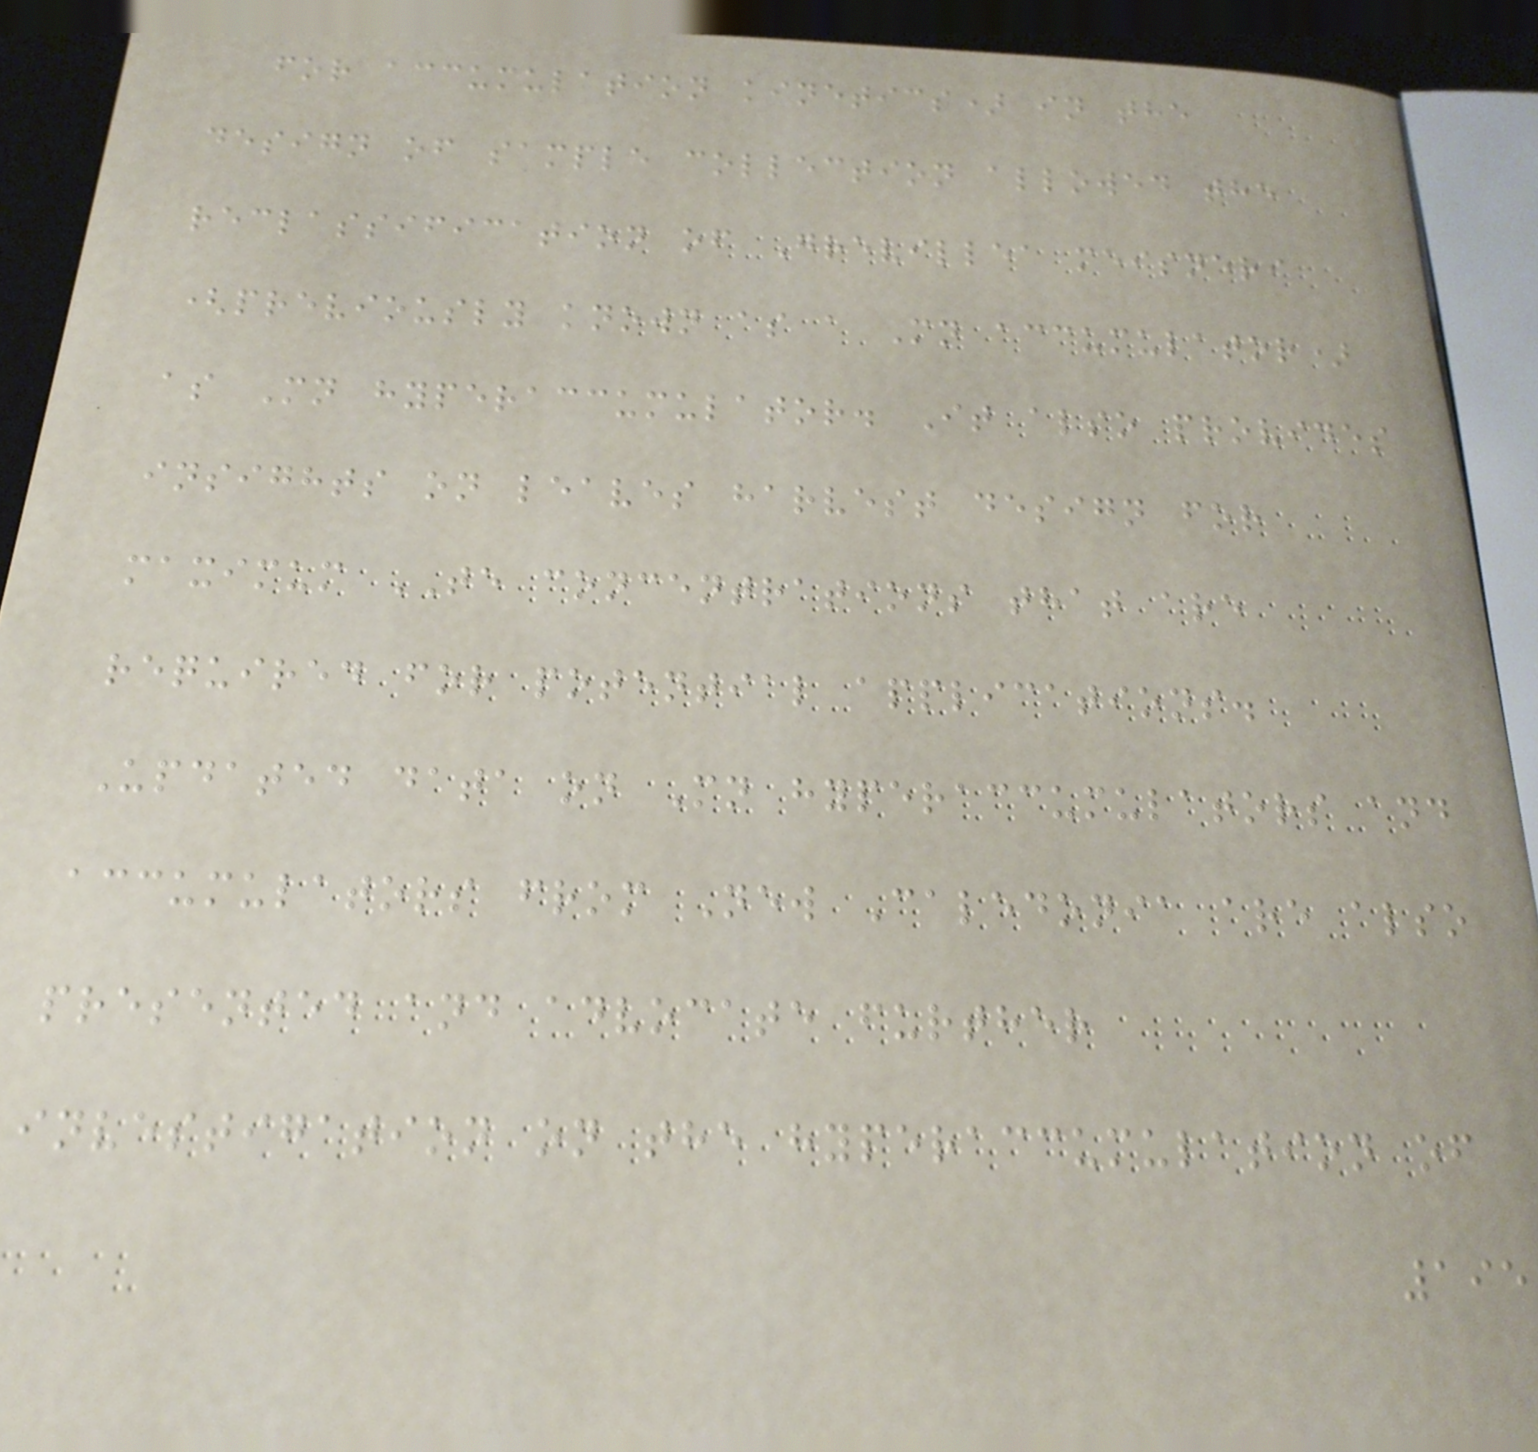for accumulation kinetics) in the
design of sample collection allowed the
reclassification of Grevillea meisneri
(previously known as a Mn accumulator)
as Mn hyperaccumulator. It also provides
insights on leaves harvest design for
maximum TE concentrations that are
required for potential applications.
Updated data on Mn hyperaccumulators and
accumulators from New Caledonia are also
presented and advocate further
investigation on the hyperaccumulation of
195
